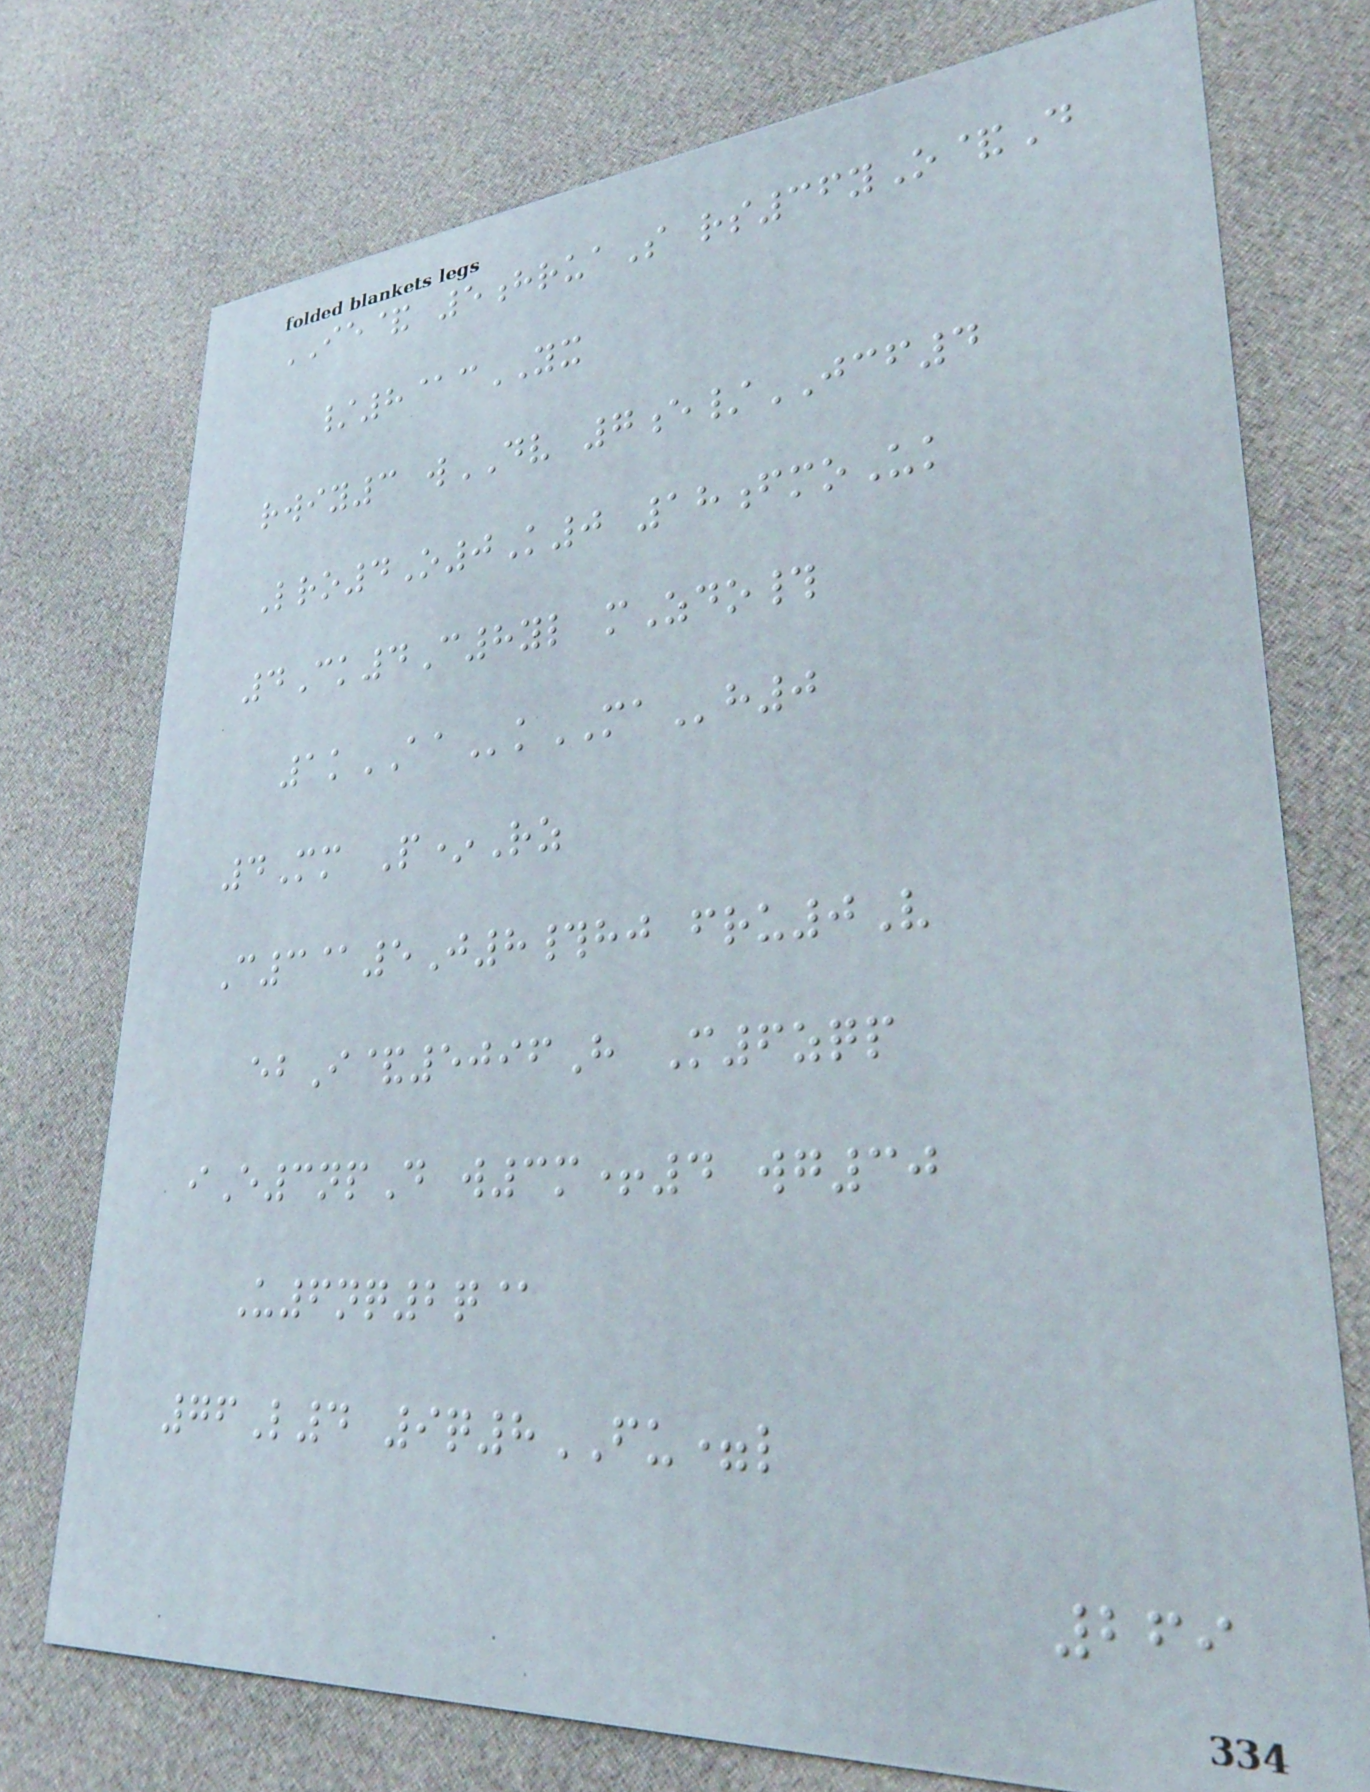IE& 5hruaS rs36yO&D
/8@cYX
rwiy3 wDV 7e/JCF4
Lro4O0K0 18fmoUk
4Ck4C8yl mZdo#
1kAAkMAh0
4Mm P*Rz
C3@5J8#hj fru0V
ebI&5096H M6zqp
iE3npD w3m+4 wg30
U6nq2q@
76L4 9q8FU=l
269
